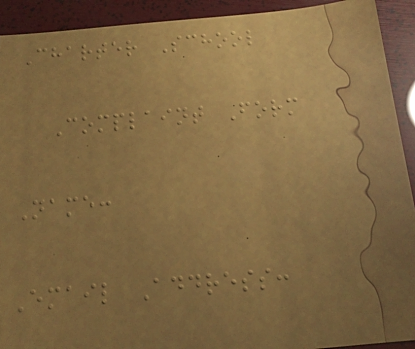Charter School
Complaint Form
Name:
Email Address:
